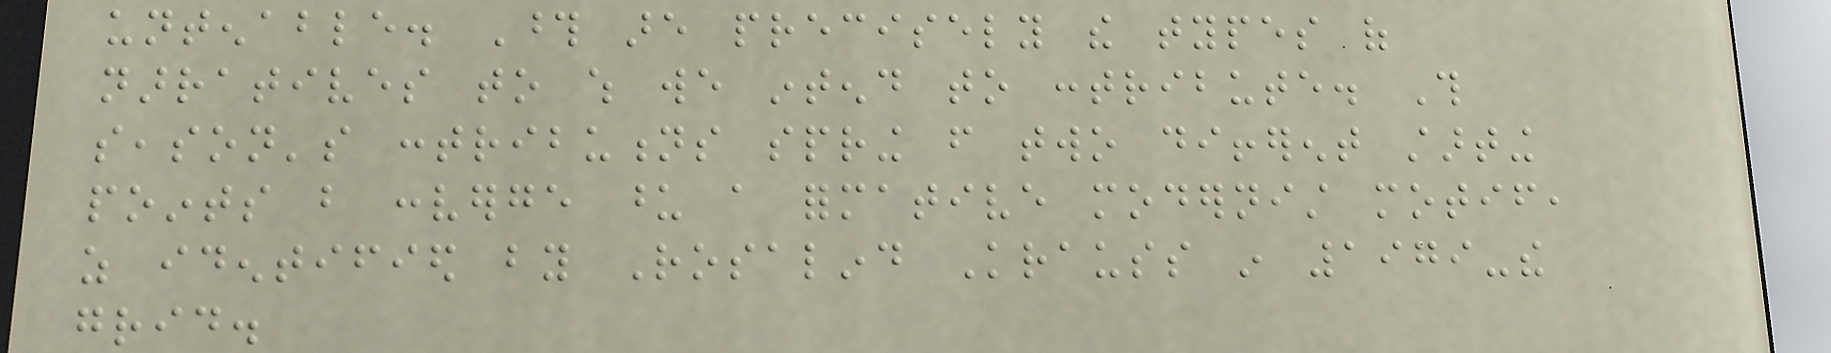untenable. Those are precisely the types of
narratives to which we intend to contribute. This
season's contributions spring from two different starting
points but converge upon a formative modernist motif,
as identified by Rosalind Krauss in 1979-the
grid.
